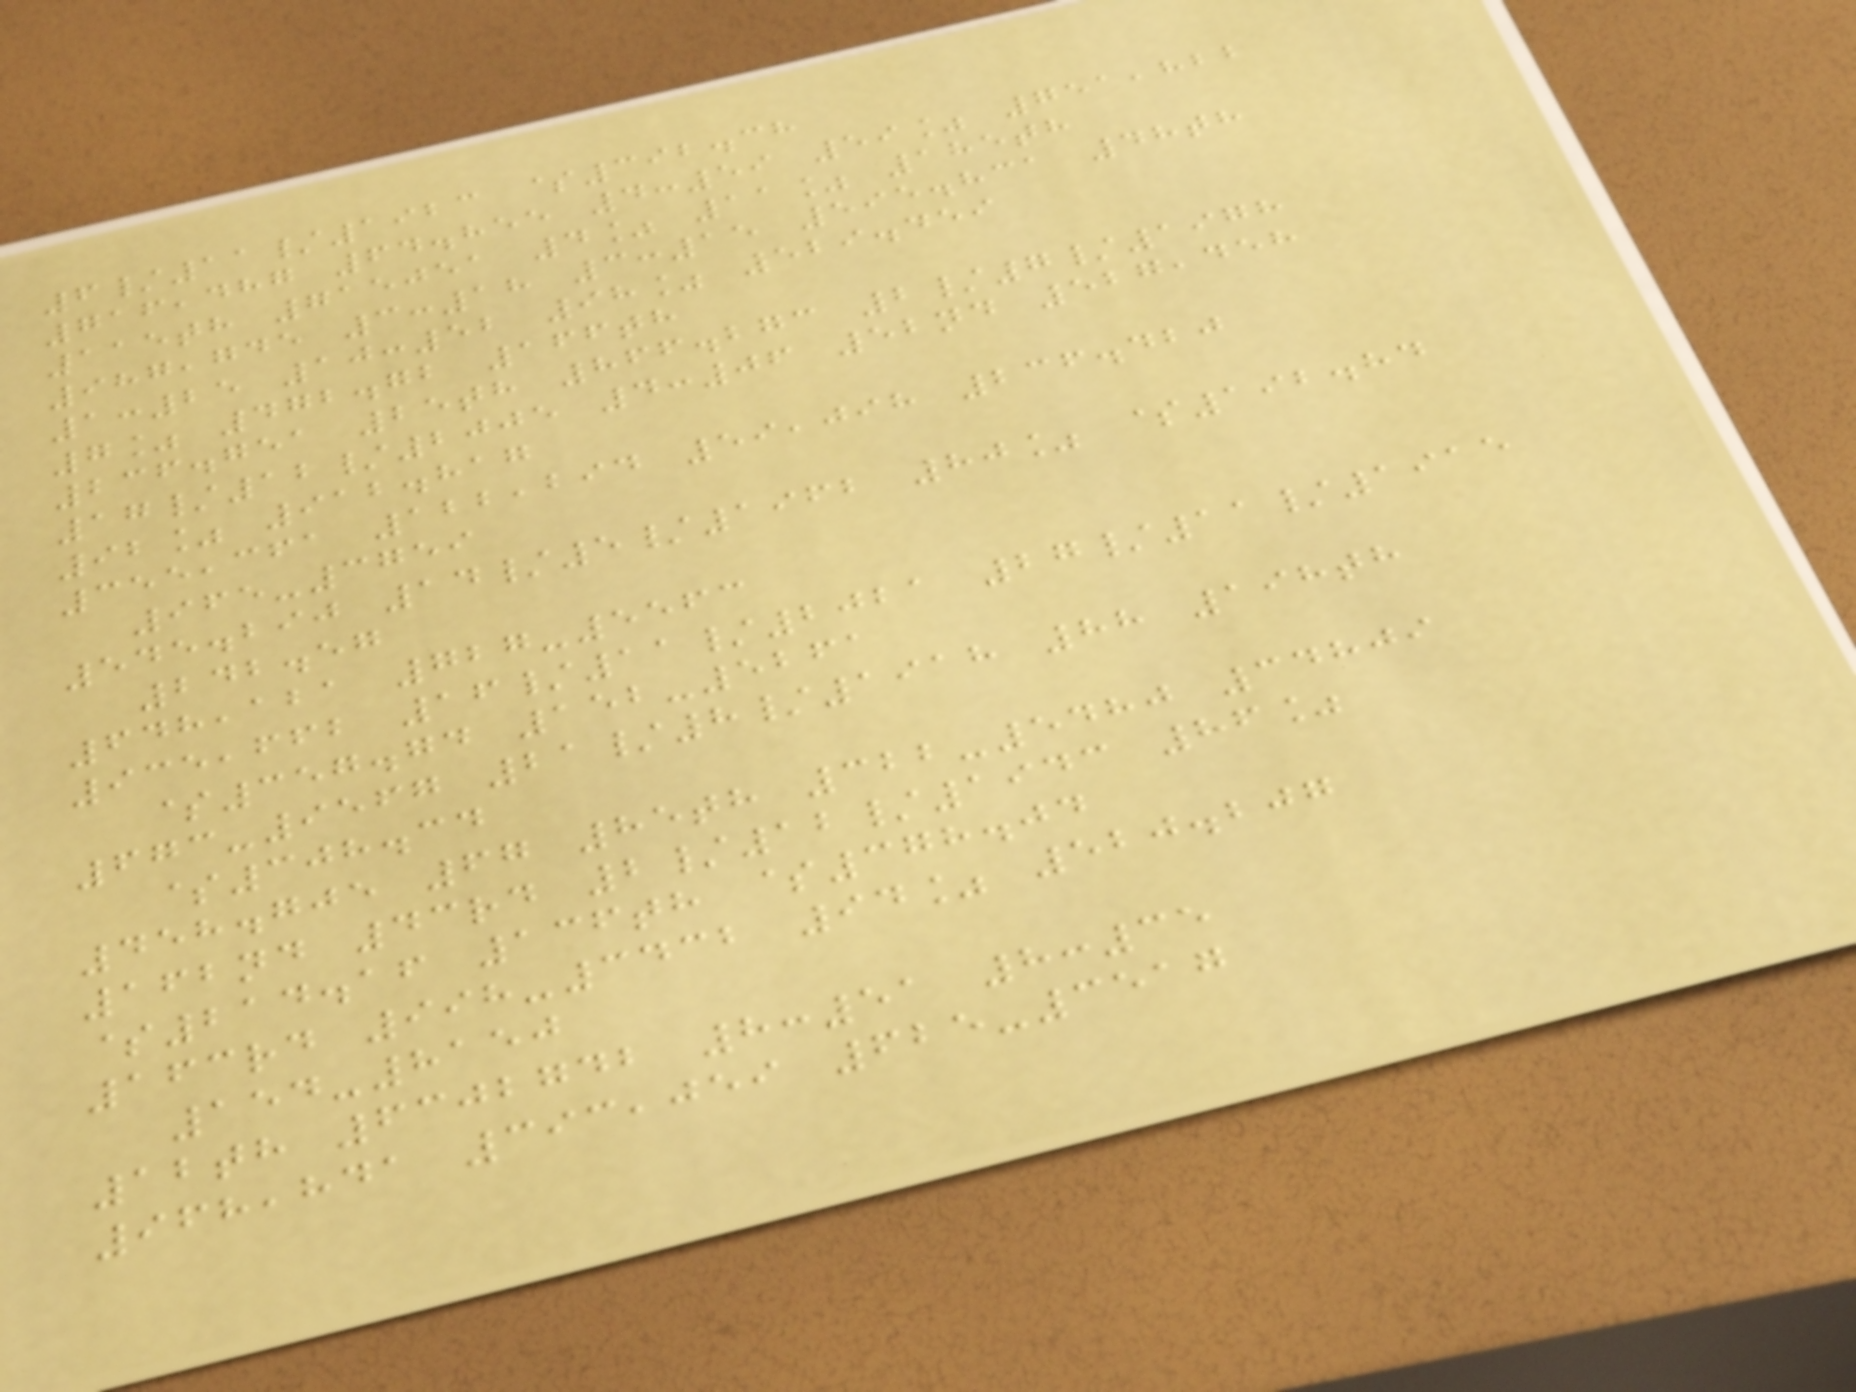6/11/1923 $392.38
716,487 64.855 4:59 59% 751,822
115th 715051 4% 11% 185th
987,745 3:18 3:15 595.831 48th
1:25 10:52 98% 529.459
7% 472.72 166th
236.751 25th 866.273 2/7/1978
17/12/2005 4:06 52nd 527,458
92% 912.817
355,361 122,294 59,098 236.420
965-3759
545.290 14/5/1962 80% $192.84
242.57
648,121 727-5563
935,662 16/11/2021 27/11/1915
$357.74 152-5261
673-9567 21/8/1918 88 198th
$308.34
458.705 67 85th 322-5480 34809
162nd 43rd 2/12/1943 86%
$214.16 136th $378.04
163rd 998-3432 94% 520.207
154-8150
12th 6302742 8:51 8:35
968,841 393,059 625-3517
